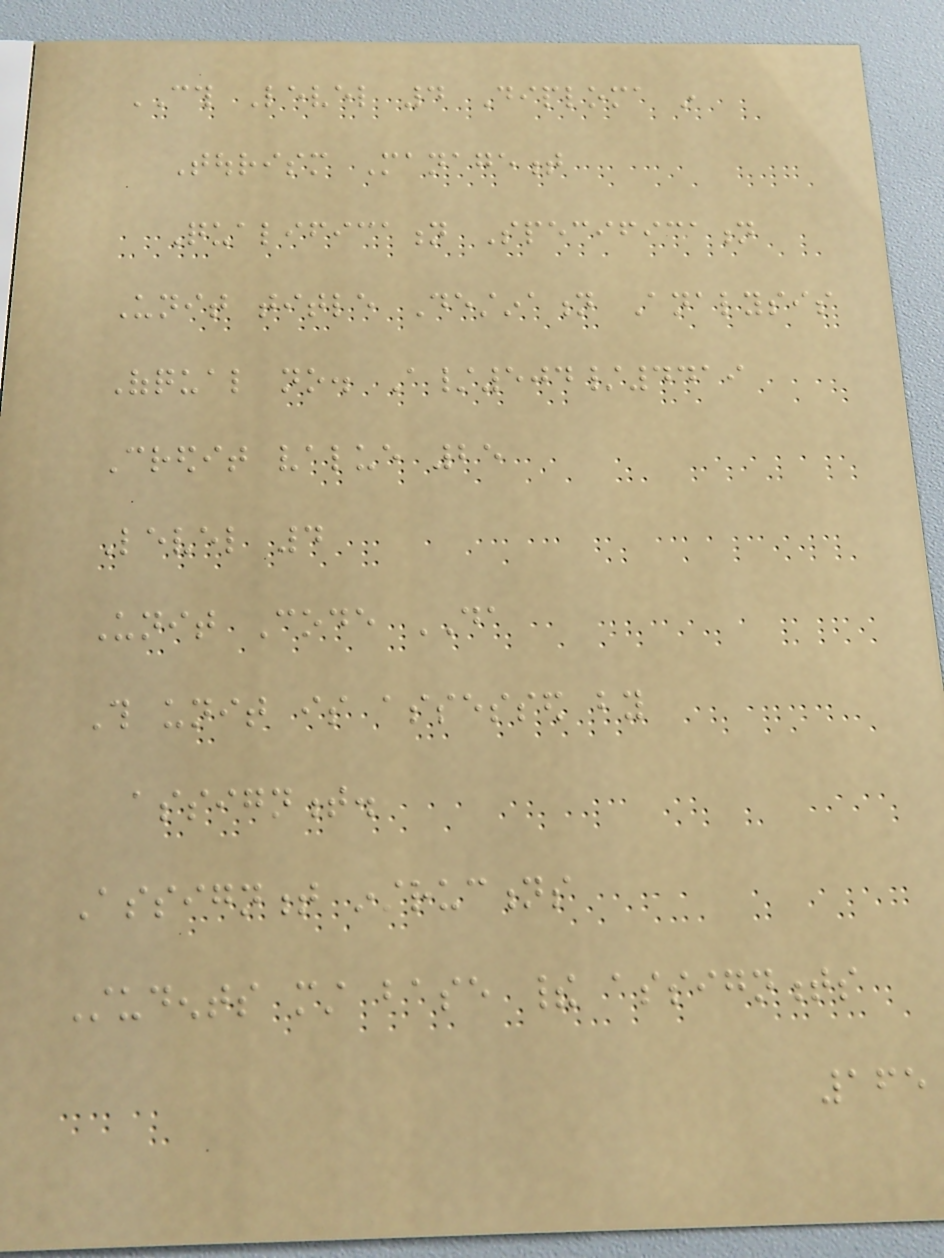CTH Level 4 Diploma in
Tourism Management
Qualification Specification
Unit title Destination Analysis
Ofqual no. A/504/4419
Credit value 25
Level 4
Unit Code DA
This unit is assessed by
assignment.
Assignment instructions
Students must base their assignments
165
